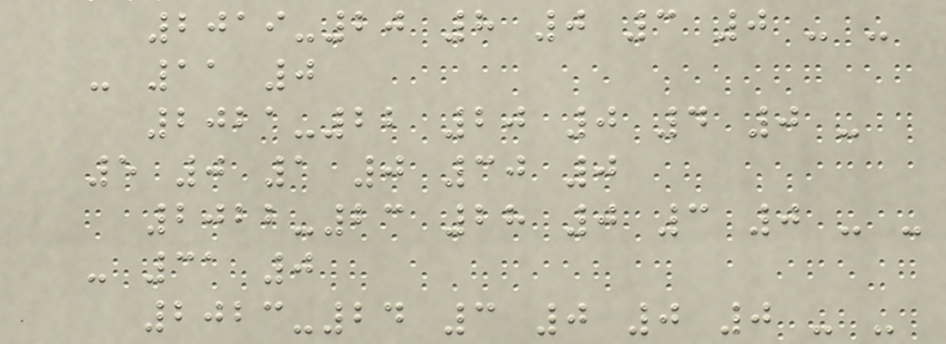2019-20 8 0 3 0 - -
- 11 0
2021-22 20 0 4 0 -
5 0 1 0 30 0
2022-23 28 0 3 0 - -
- 31 0
2023-24 3 0 0 0 - -
